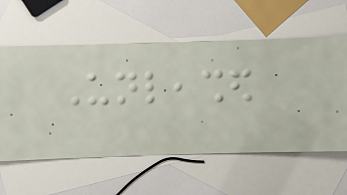Unleashed
